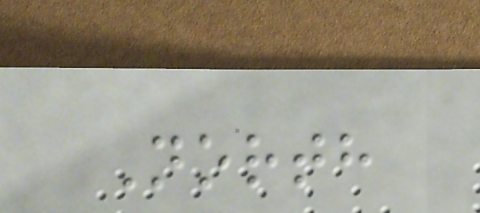North
